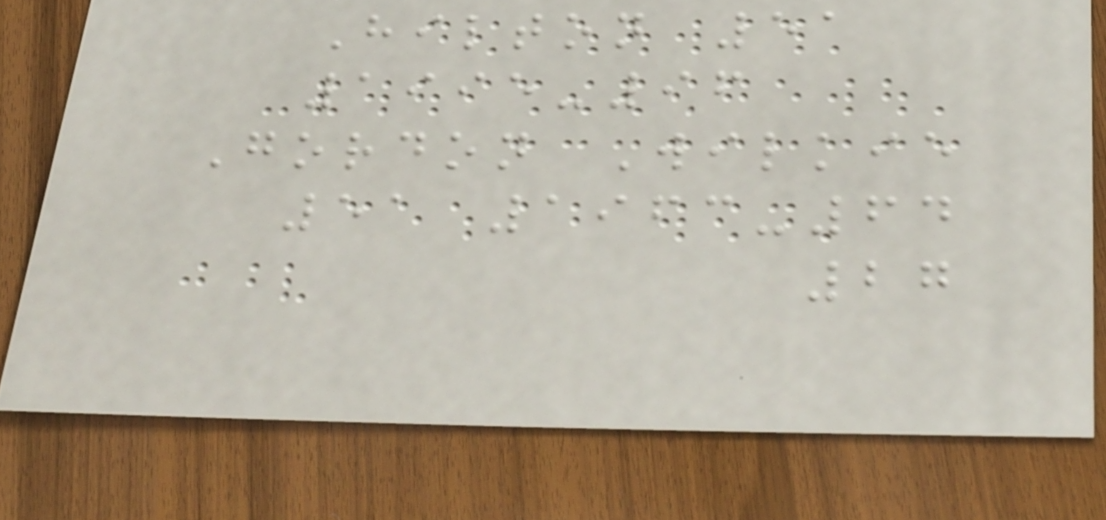Hilton 51
1995-96
Gordon Wilkie
51 1963-64
27
